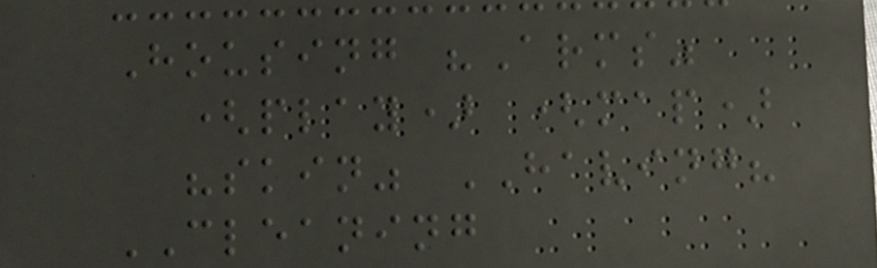Housing "Arms"
(play) (map)
"skin" HAVING?
CLEANING
